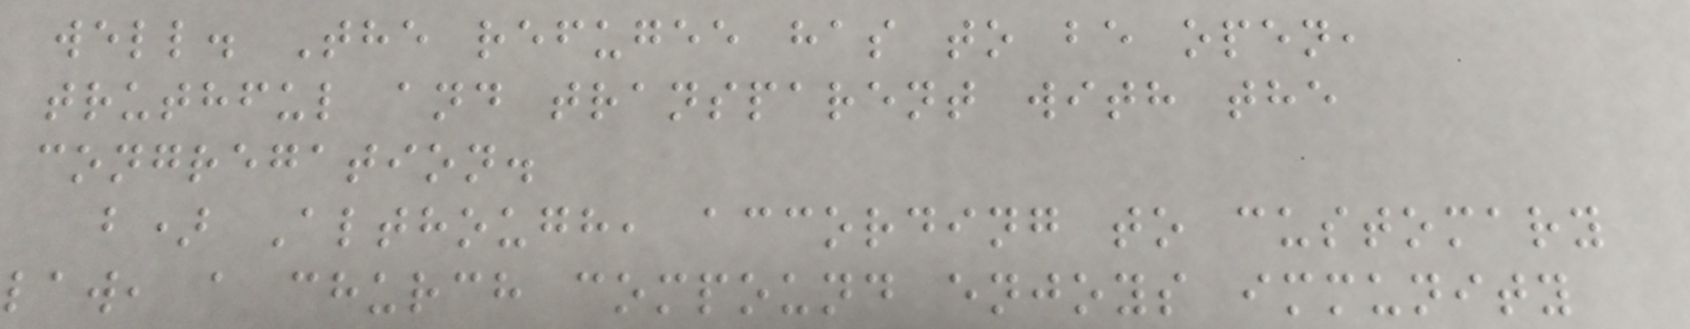well. The refugee has to be open,
truthful and transparent with the
congregation.
b) Although, according to customary
law, a church compound enjoys immunity
